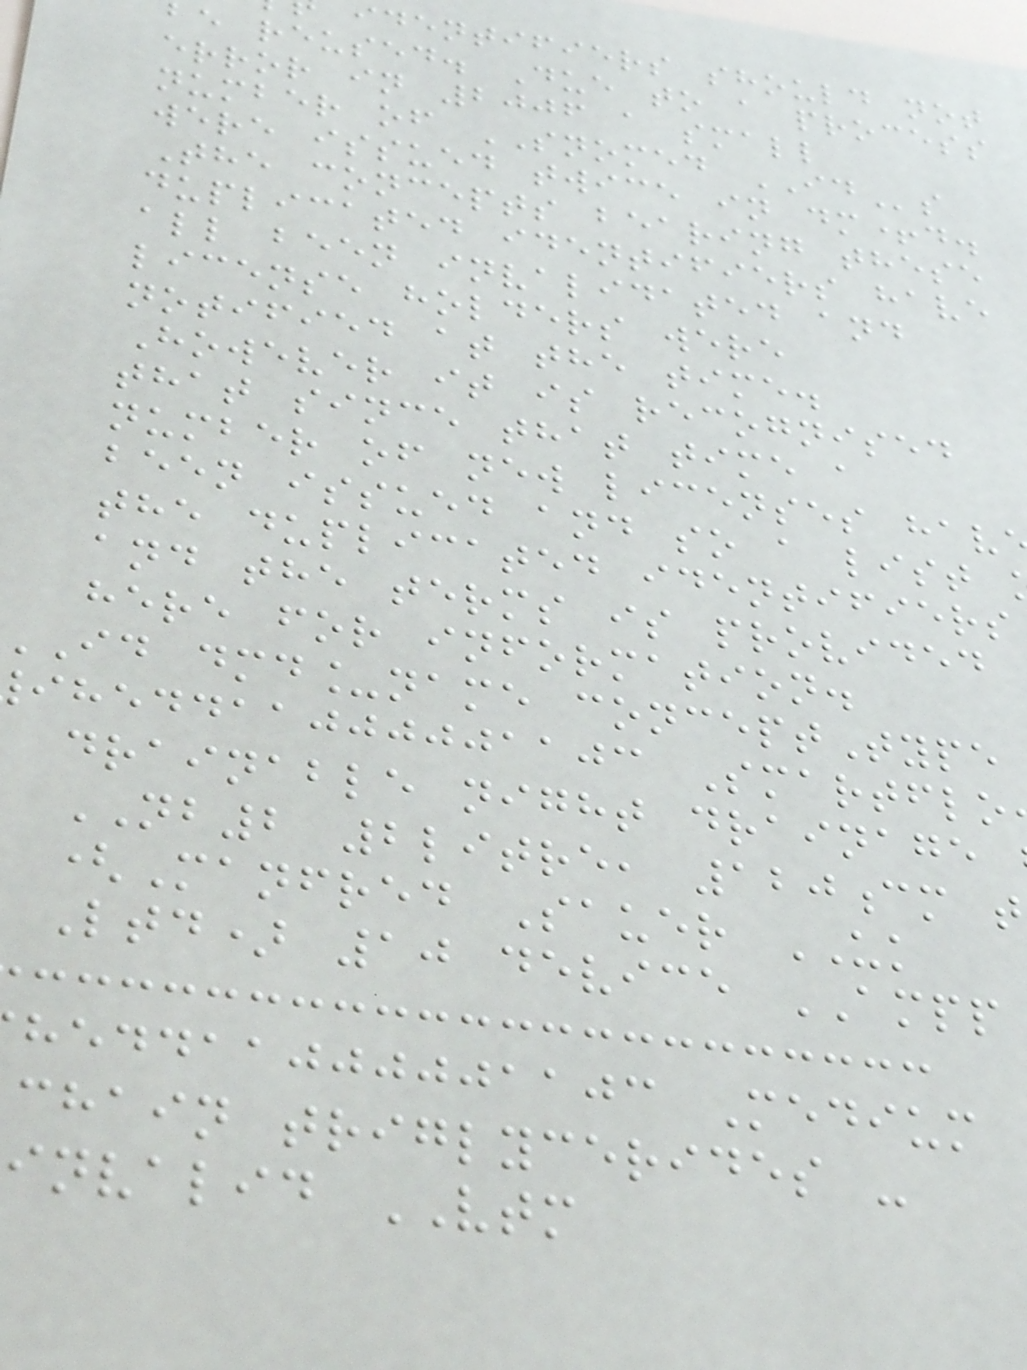identifiers should not
e reused. Due to a process
error in 2006 a small
number of SNOMED IDs
were issued twice in dm+d.
The concepts bearing these
duplicated identifiers have
all been invalidated and
license holders were
notified at the time.
However it is recognised
that since that time a
number of new licenses hav
been issued and so a list
the duplicated identifiers
and the terms is provided
here for information.
id dmd_name conceptType
iheddaajjjjjaajc Smartflo
drainable night drainage
NB2 2litre, 120cm t
(Manfred Sauer UK
Ltd) 10 device AMPP
heddaajjjjjaajc Medium
chain triglycerides -
invalid VTM
